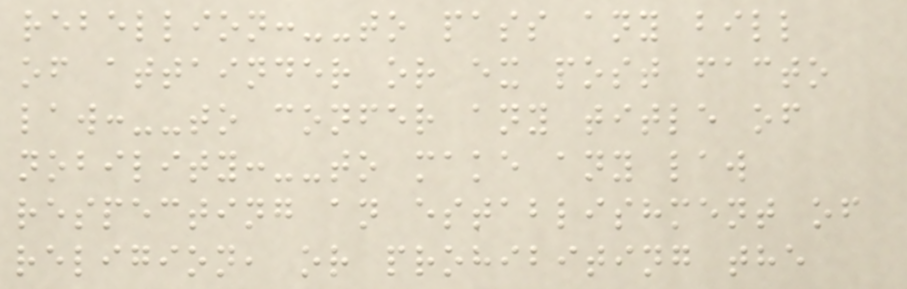rebellion:--to pass any bill
of attainder or ex post facto
law:--to confer any title of
nobility:--to make any law
respecting an establishment of
religion, or prohibiting the
